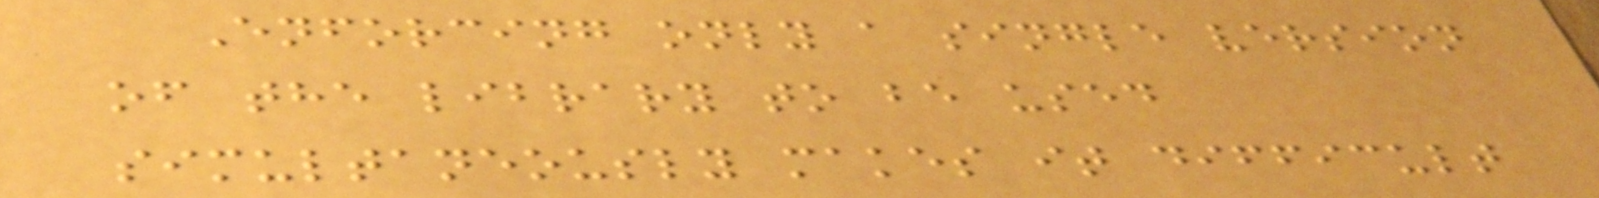Enforcing only a single version
of the library to be used
simultaneously makes it difficult
